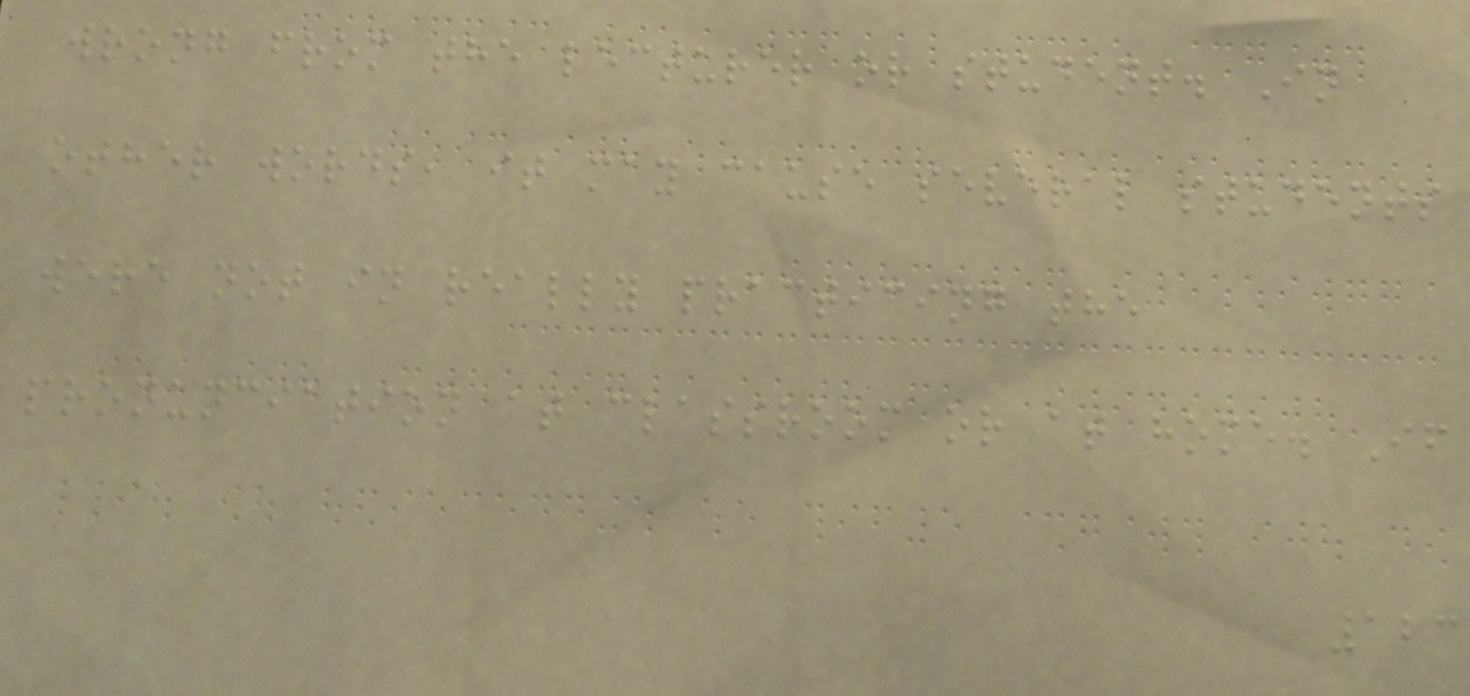wrong from the lecturer or student. In
other words, it may cause several students
were not in really practicing the
pronunciation at classroom or at home. If
123
